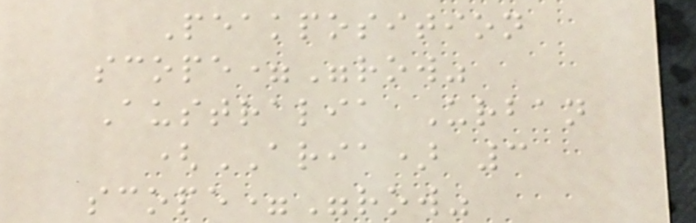Peakposition
scope="row"
Australia Urban
(ARIA) 3
scope="row"
